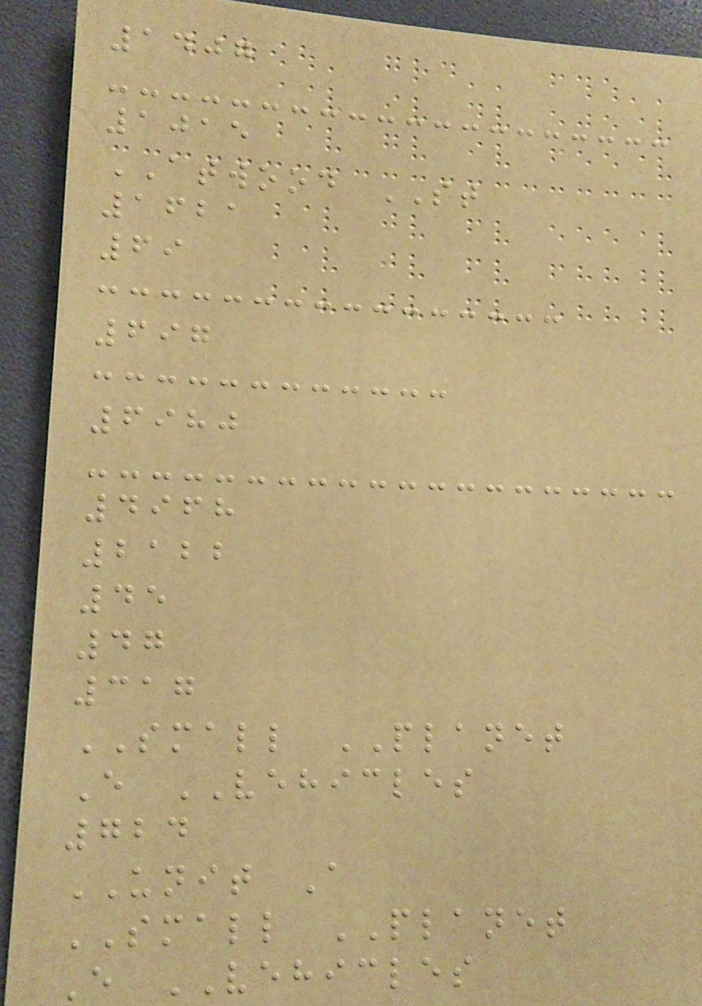1407
1015
ATWOOD ST
1621
69
697
6980
4968
2122
45
47
317
SMALL PLANET
E VEHICLES
724
UNIT A
SMALL PLANET
E VEHICLES
